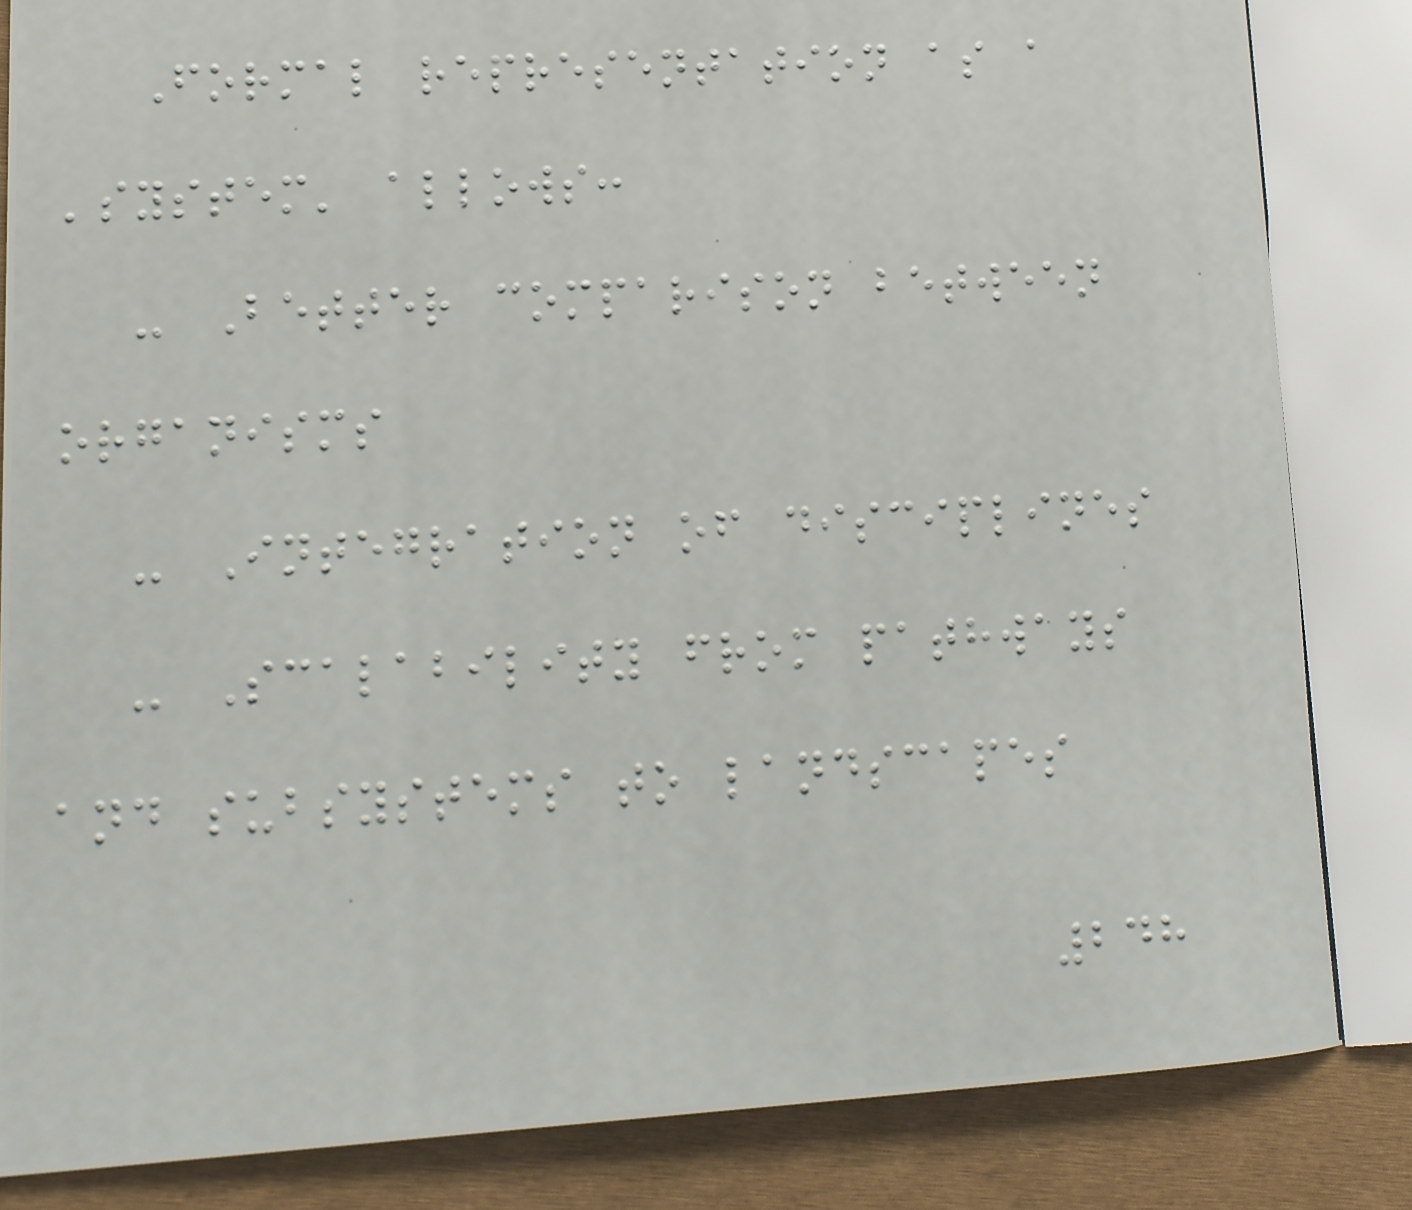Formal representation as a
'system' allows:
- Better comparison between
organisms
- Integration of disciplines
- Scalability from pathways
and subsystems to landscapes
248
